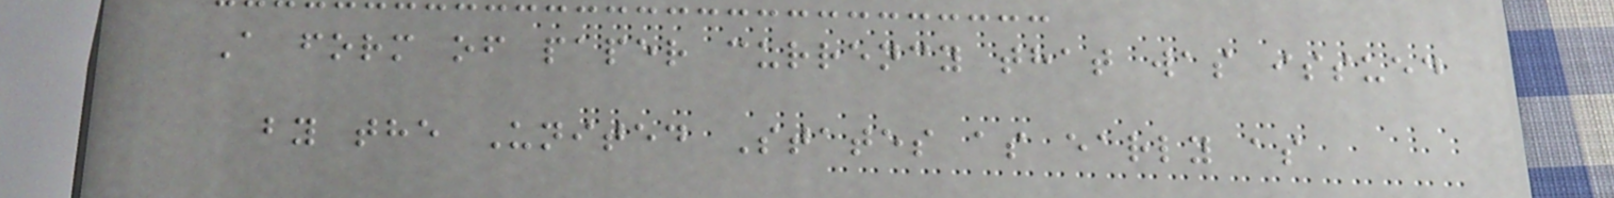A form of paper currency that was issued
by the United States as early as
